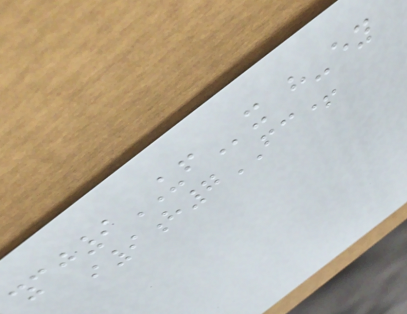ycj9UFx h-ey
i9h7FC+
